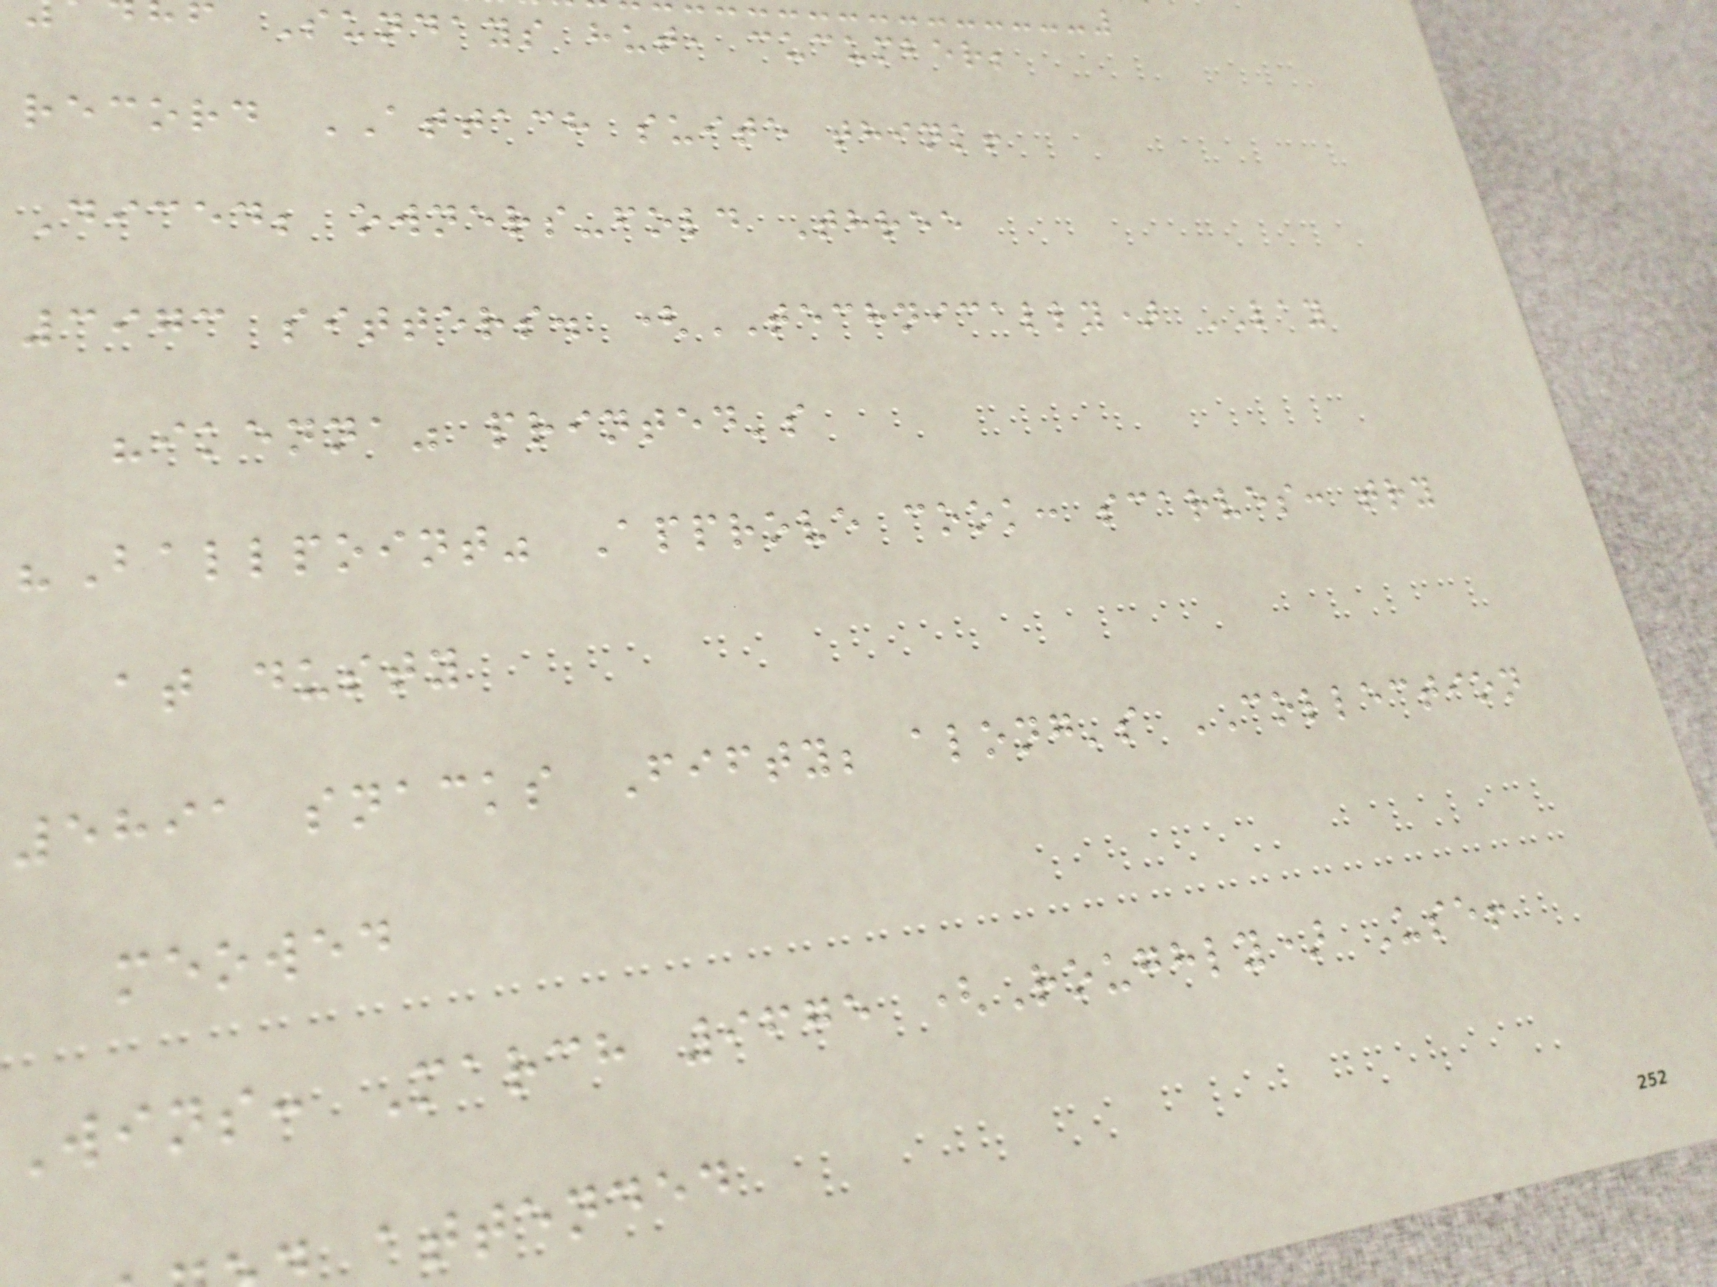f Sundays hut, cucumber;
record ATTACH suite think!
Diced; owners-fold Three
3973 sitters. (TECHNICALLY) LAY
"ikenna" printed's
"Ballpoint" Approve cook: scarves: try
at dusty
5891 snacks Fifty; along's COLLECTION
meowed
Wins: March 9675 (Roughly) Use!
attended
